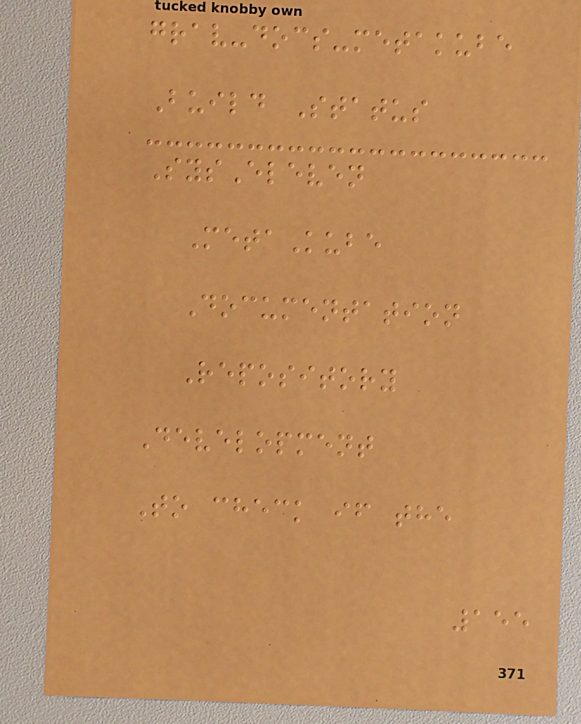grav-docs-metakube
Build Status
SysEleven
MetaKube
Documentation
Repository
Development
To check if the
155
